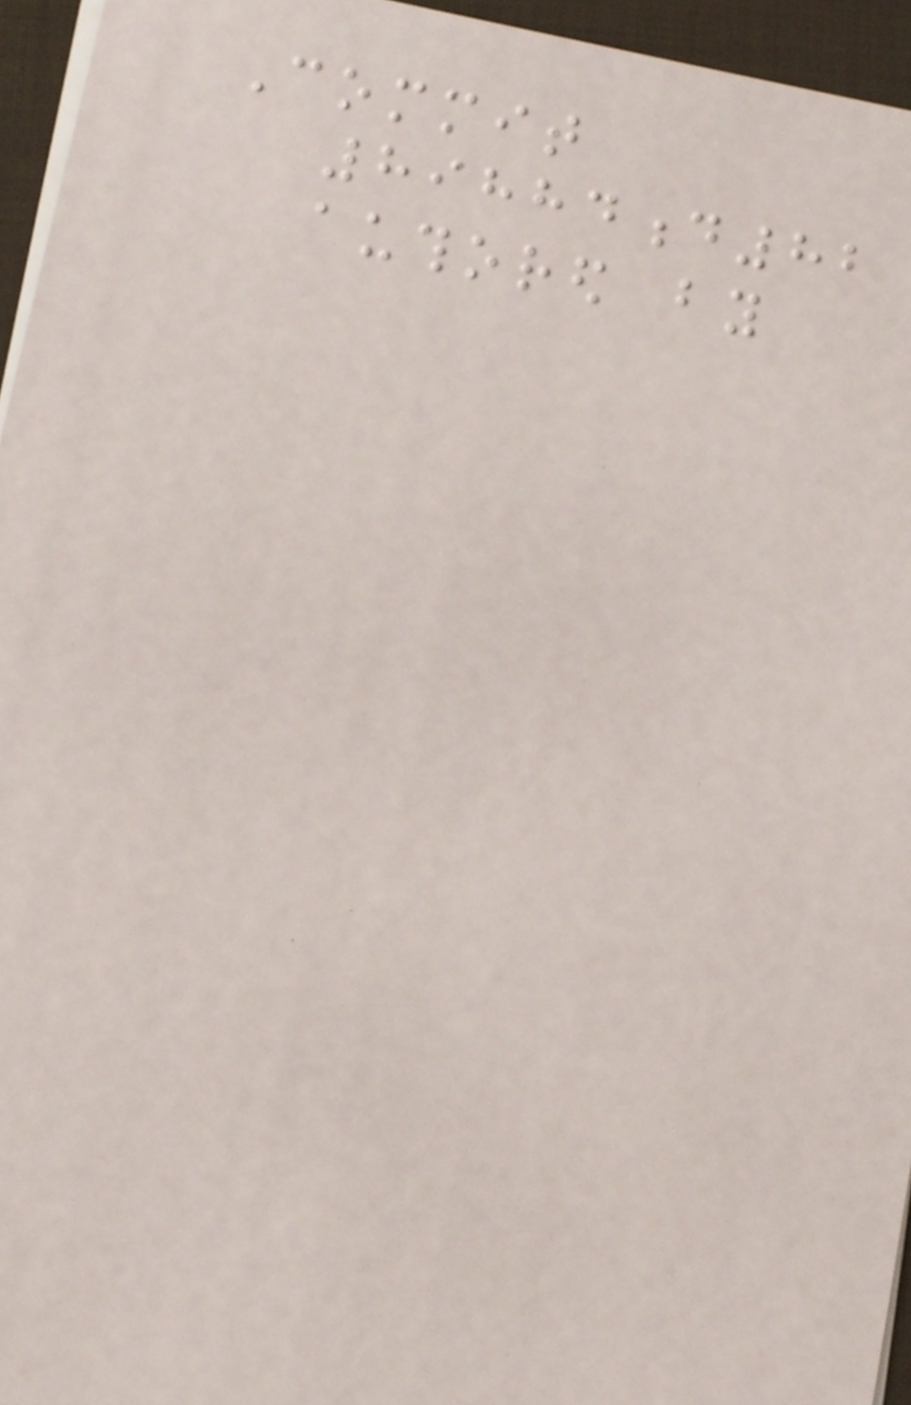Commit
89884d82
authored by
